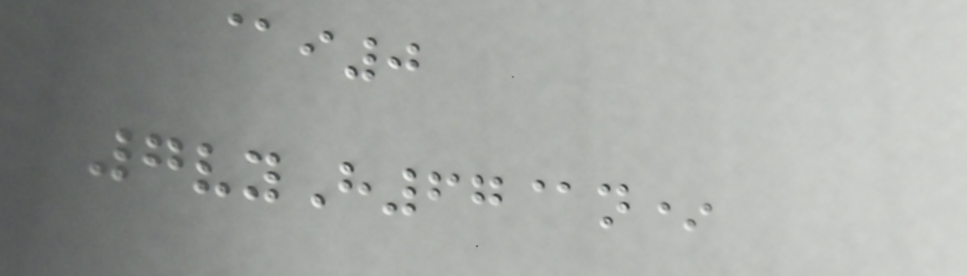@i0
7vyH67@n*
